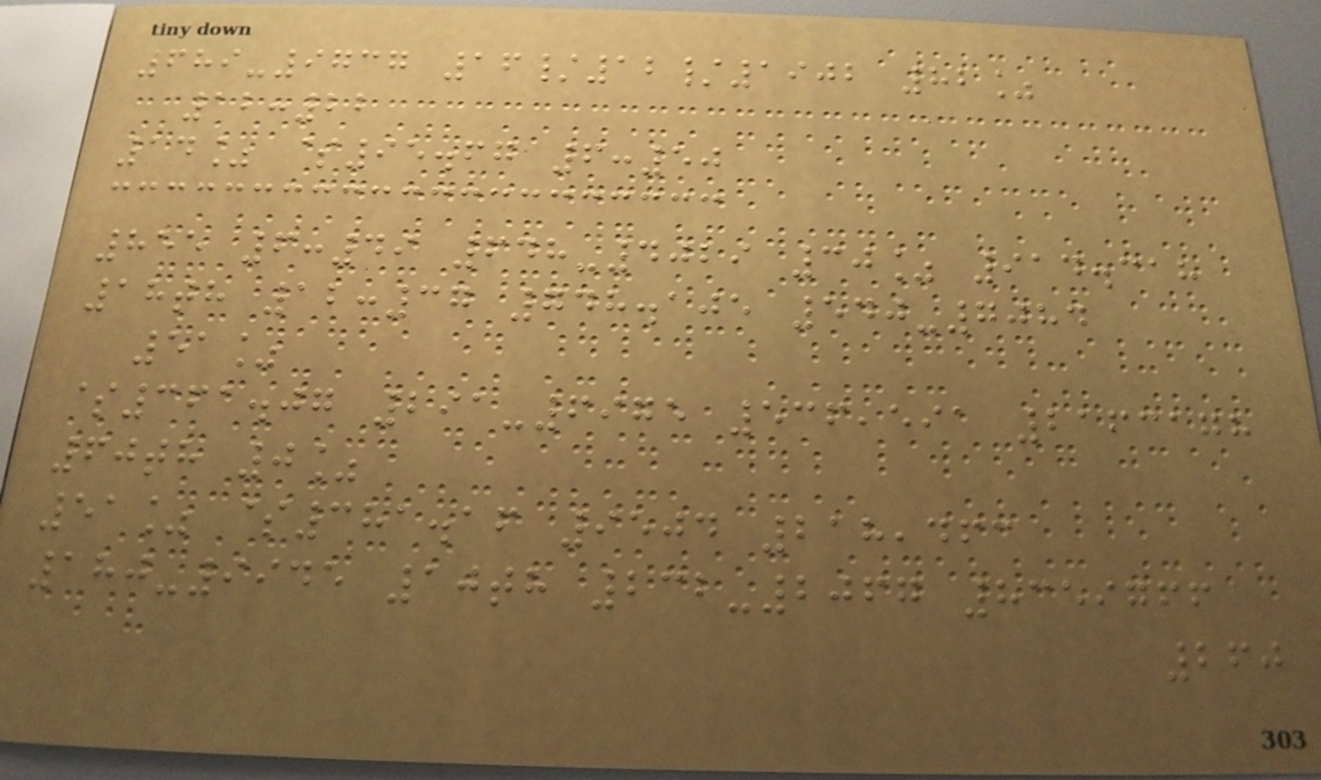689-9737 16/12/1902 82%
12:22
14% $95.67 6:50
855 6:49 648-4029 30% 914.318
18th 12:37 748.105 540-7084
51%
$361.07 291-6975 536,591 2163178
60th 0%
51% $381.16 9504 218,463
180-9945 10th 232-2067 8359766
260
